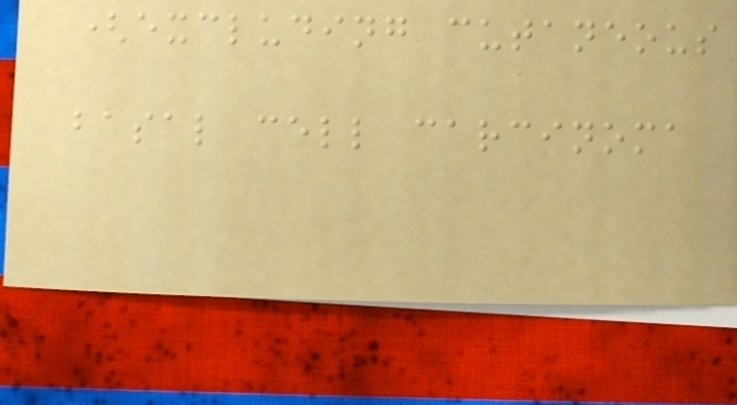(excluding cutaneous
basal cell carcinoma
